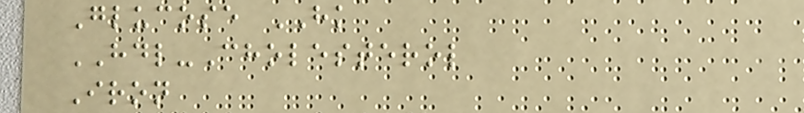Glucose HK
HDL-Cholesterol
Iron
